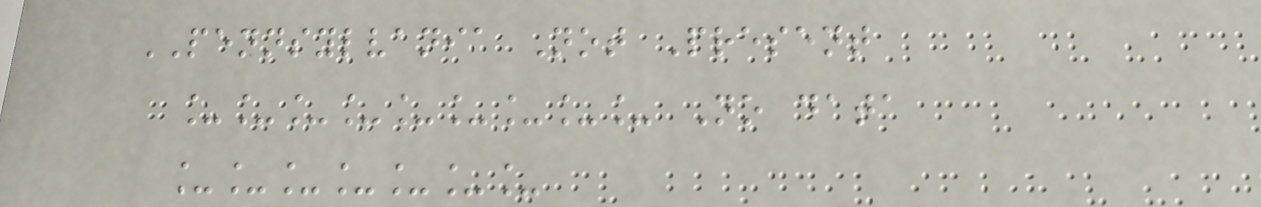PENNSYLVANIA Not Present
_________ No data
_______
